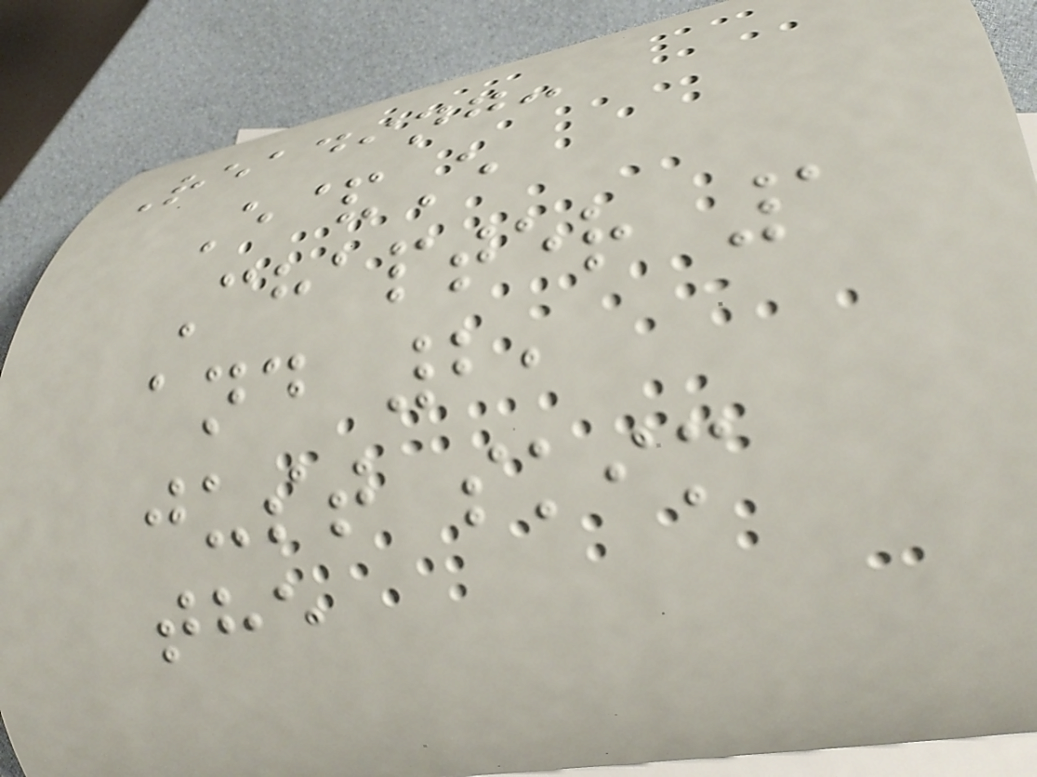Reading:
E&E
Chapter 1
and 2,
just skim
the
